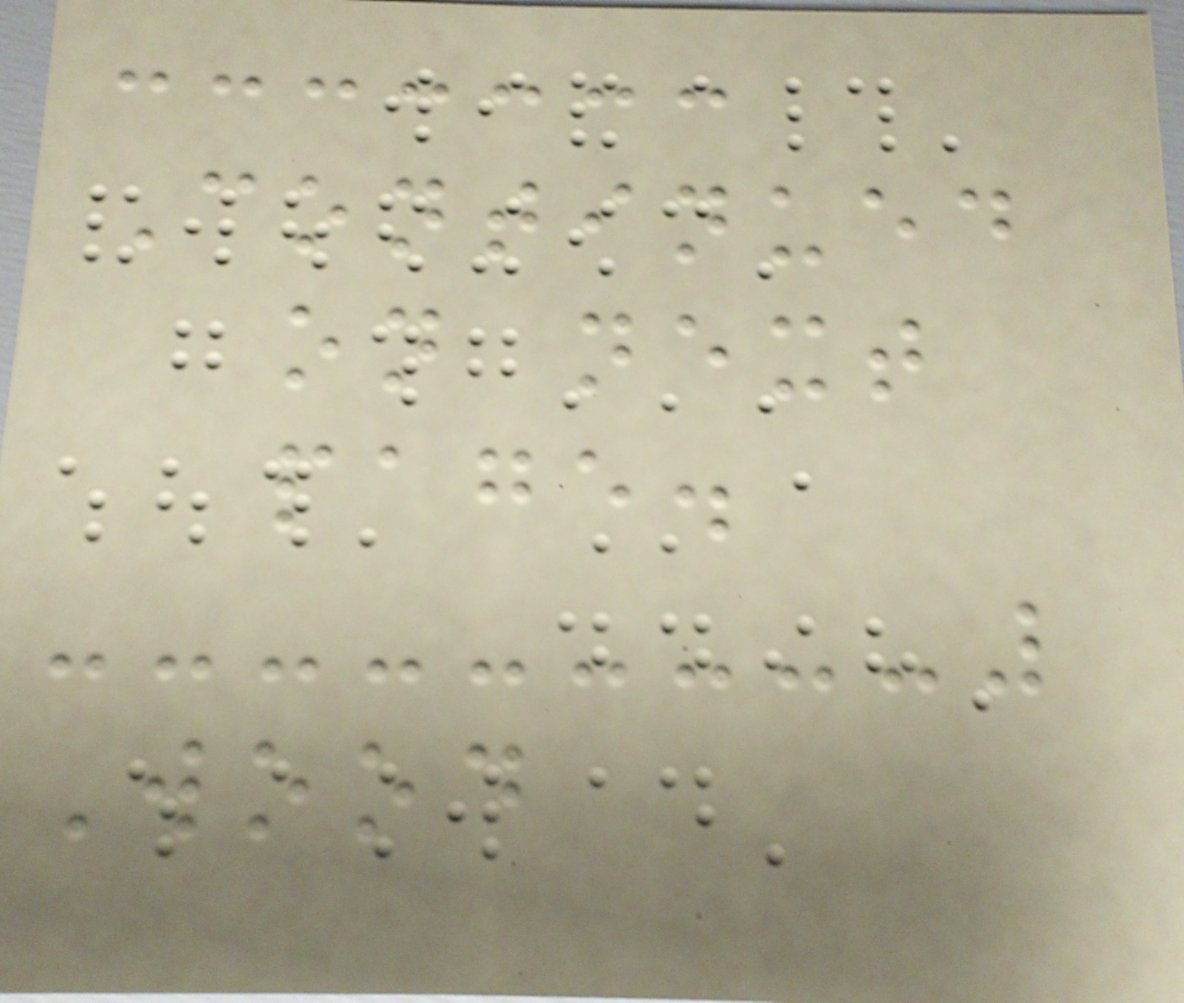Continued
on next
page.
Wood
